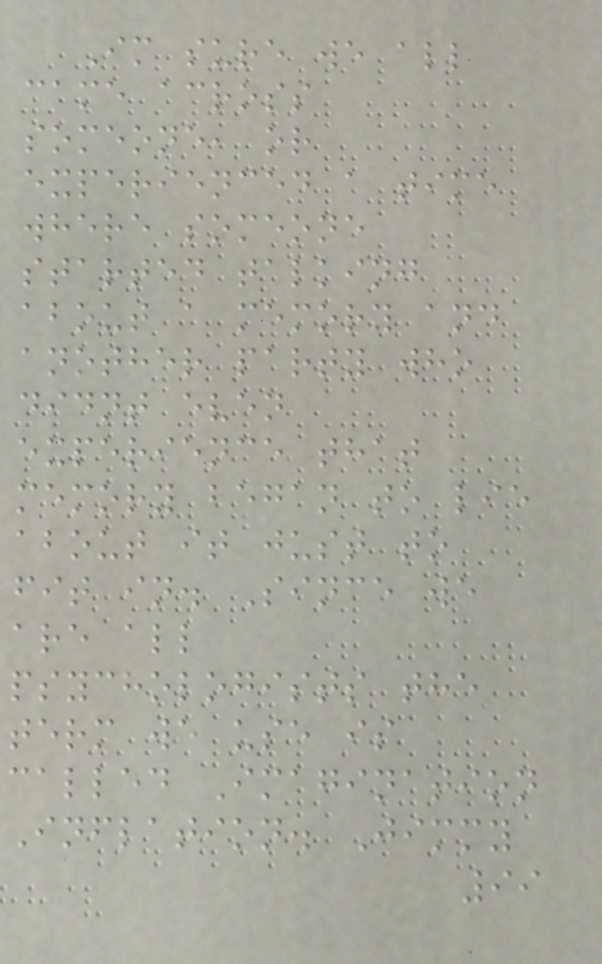Im sure we all
came across
someone, or
experienced a time
where someone
started talking
about a memory and
another party who
didnt even
experience that
memory began to lie
about it just to
fit in. Since we
are all
psychologists the
term we use is
called Imagination
Inflation. Jimmy
99
